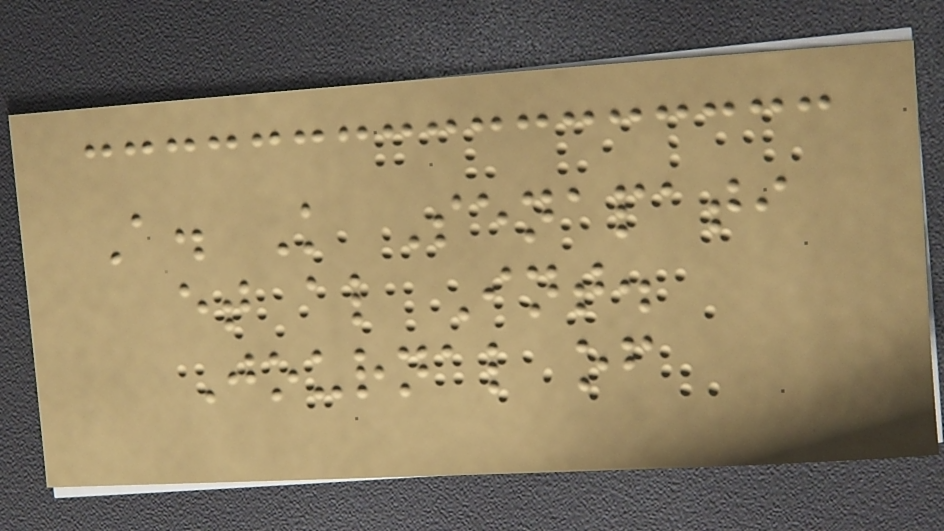A. K Senapati
et al Int.
Journal of
